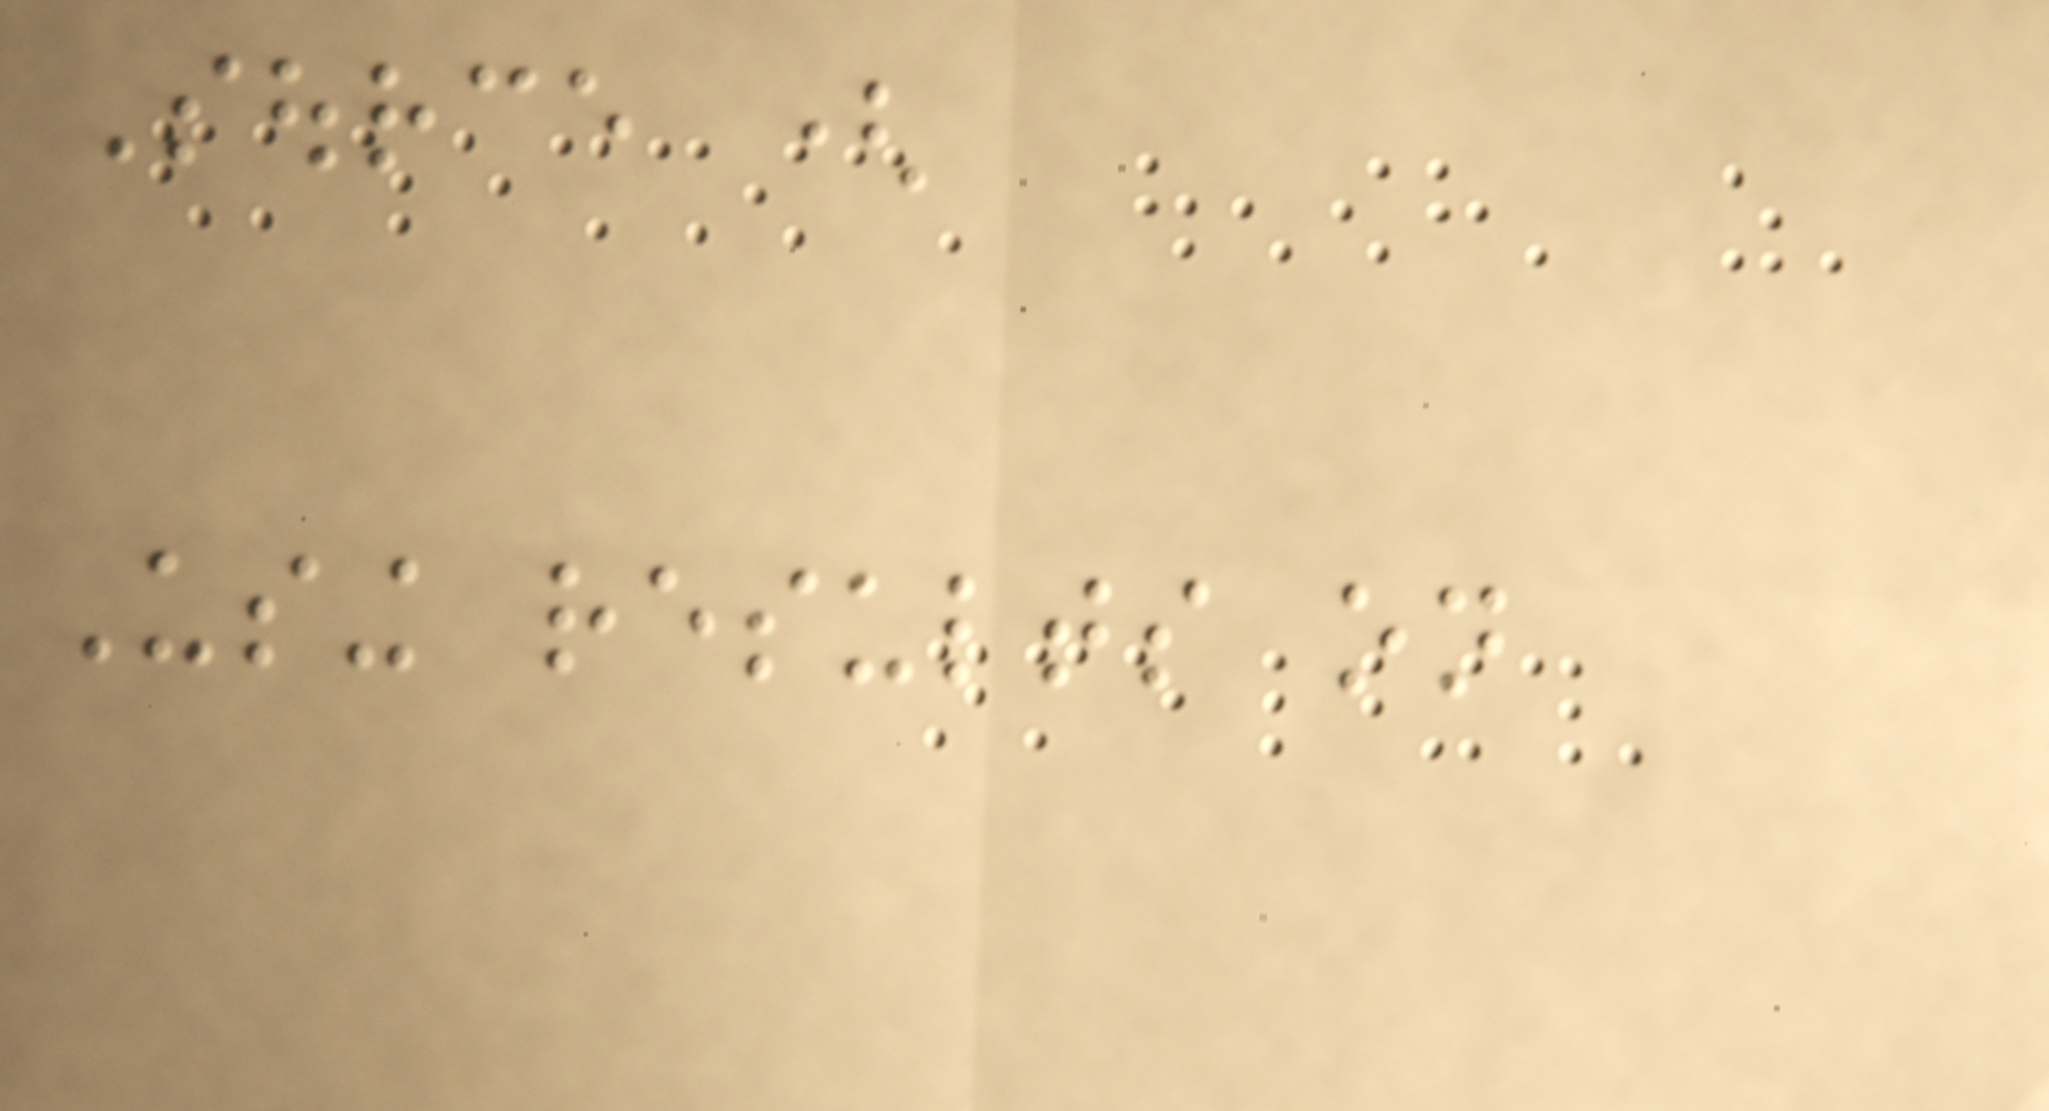Source (
Using results on
